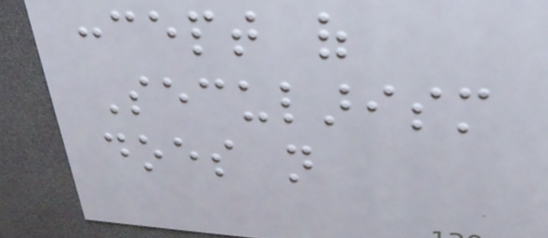concept of
Secularism
does not
